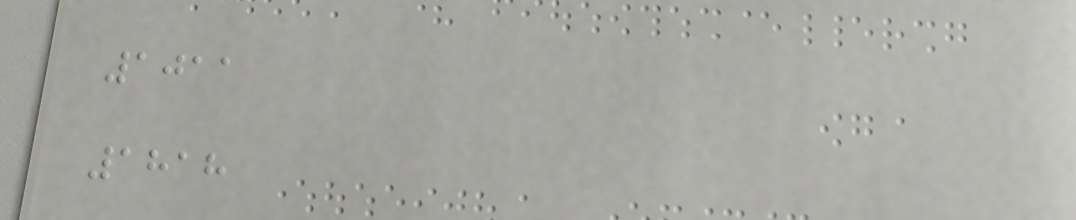1011
1818
